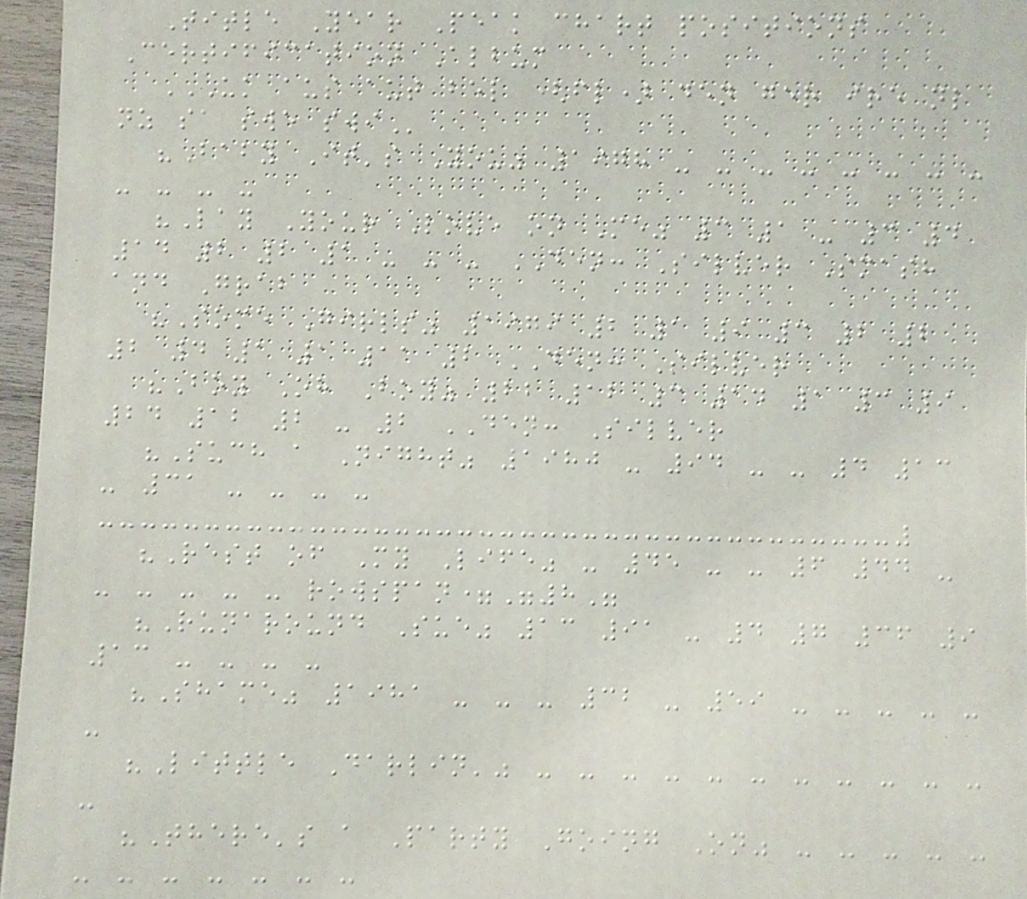Title Year Peak chart positions
Certification Album
UK AUS AUT BEL (FL) DEN GER IRE NL
NZ SA SWE SWI
"Baby It's You" 1978 - - - - - - - -
- - - -
"Lay Your Love on Me" 3 1 - 3 4
14 2 2 1 - - - DEN: Silver Smash
and Grab
"Some Girls" 1979 2 1 9 3 2 2
2 4 1 1 11 2 DEN: Silver
"Boy Oh Boy" 22 12 3 14 1 3 9
24 12 2 - 2 DEN: Silver
"Such a Night" 1980 - 94 - - 4 13
- 31 - - - -
"Rest of My Life" - 45 - - 6 44 -
- - - - - rowspan="8"
"Runaround Sue" 13 91 - 4 7 36 9
13 - - - -
"Shame" 1981 - - - 32 - 59 - - - - -
-
"Little Darlin'" - - - - - - - - - - -
-
"There's a Party Going On" - - - - -
- - - - - - -
